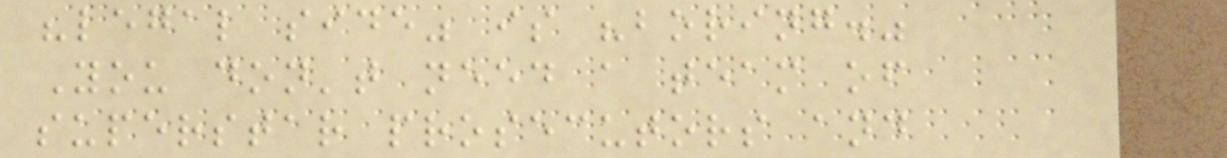"legal side" is "boring."
You don't need a team of
superstar prosecutors and
